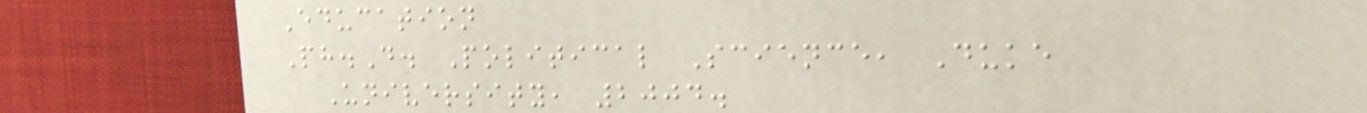Education
Ph.D. Political Science, Duke
University, 2004.
